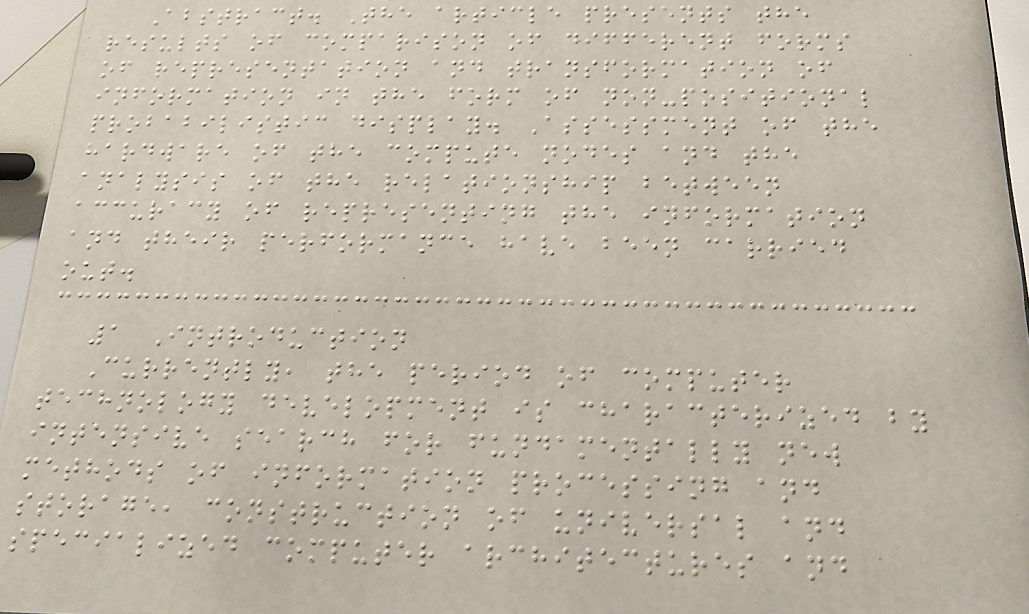Abstract. The article presents the
results of comparison of different forms
of representation and transformation of
information in the form of non-positional
probabilistic display. Assessment of the
hardware of the compute nodes and the
analysis of the relationship between
accuracy of representing the information
and their performance have been carried
out.
1 Introduction
Currently, the period of computer
technology development is characterized by
intensive search for fundamentally new
methods of information processing and
storage, construction of universal and
specialized computer architectures and
